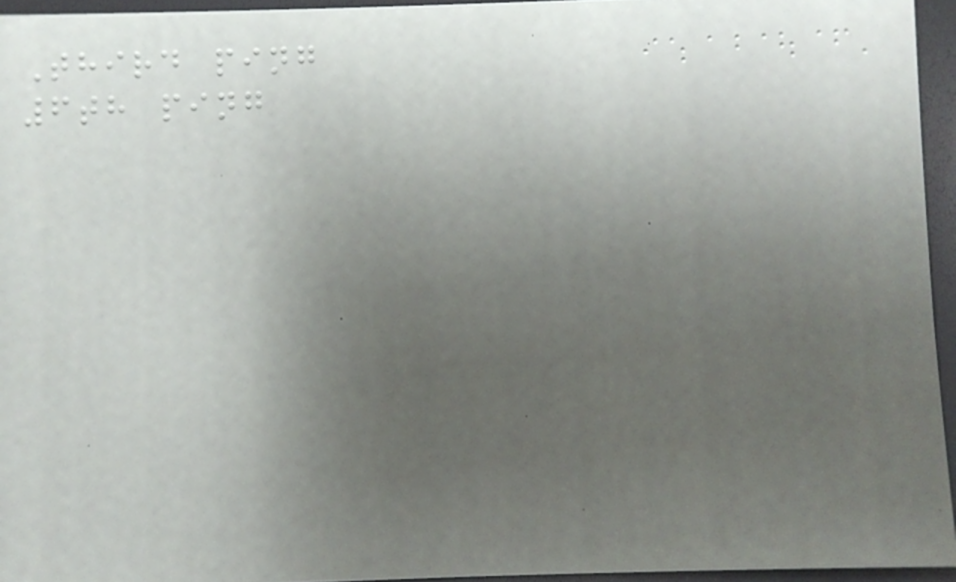Third ping
6th ping
